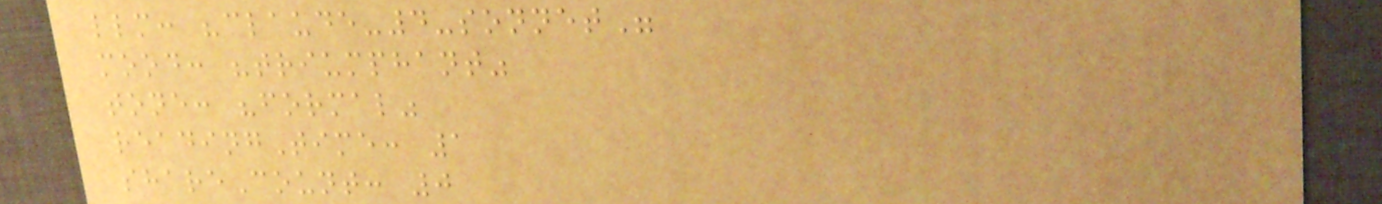llm: "claude-4-sonnet"
mood: "triumphant"
tone: "formal"
readingTime: 1
shareCount: 0
